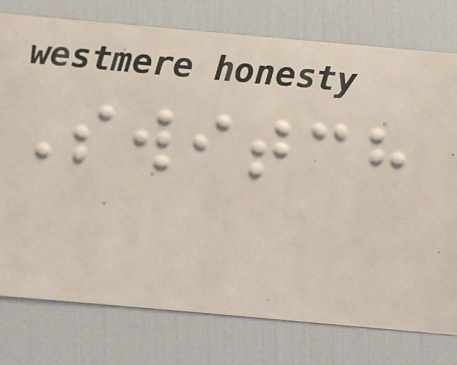Switch
